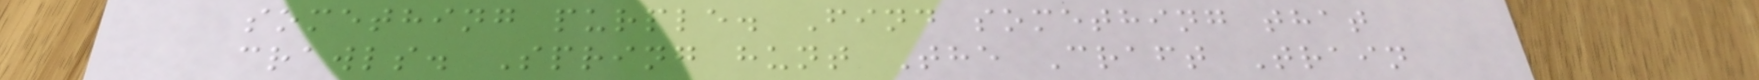something purple. Find something that
crawls. Spring hunt The Craft Train
